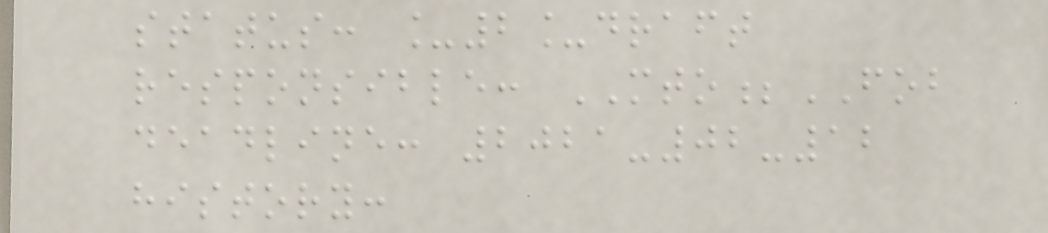status: _2_draft
responsible: MTO;FOB
deadline: 2021-02-12
history:
